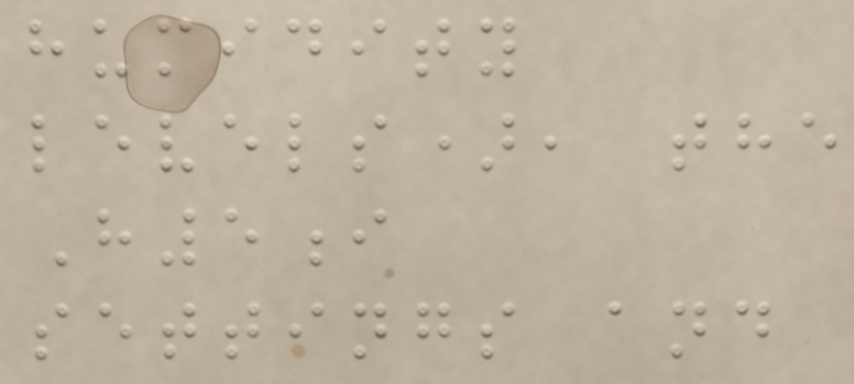humidity
levels), the
H5i
settings and
